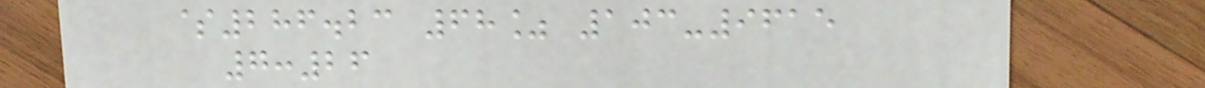$286.23 68% 103-9615
7:26
